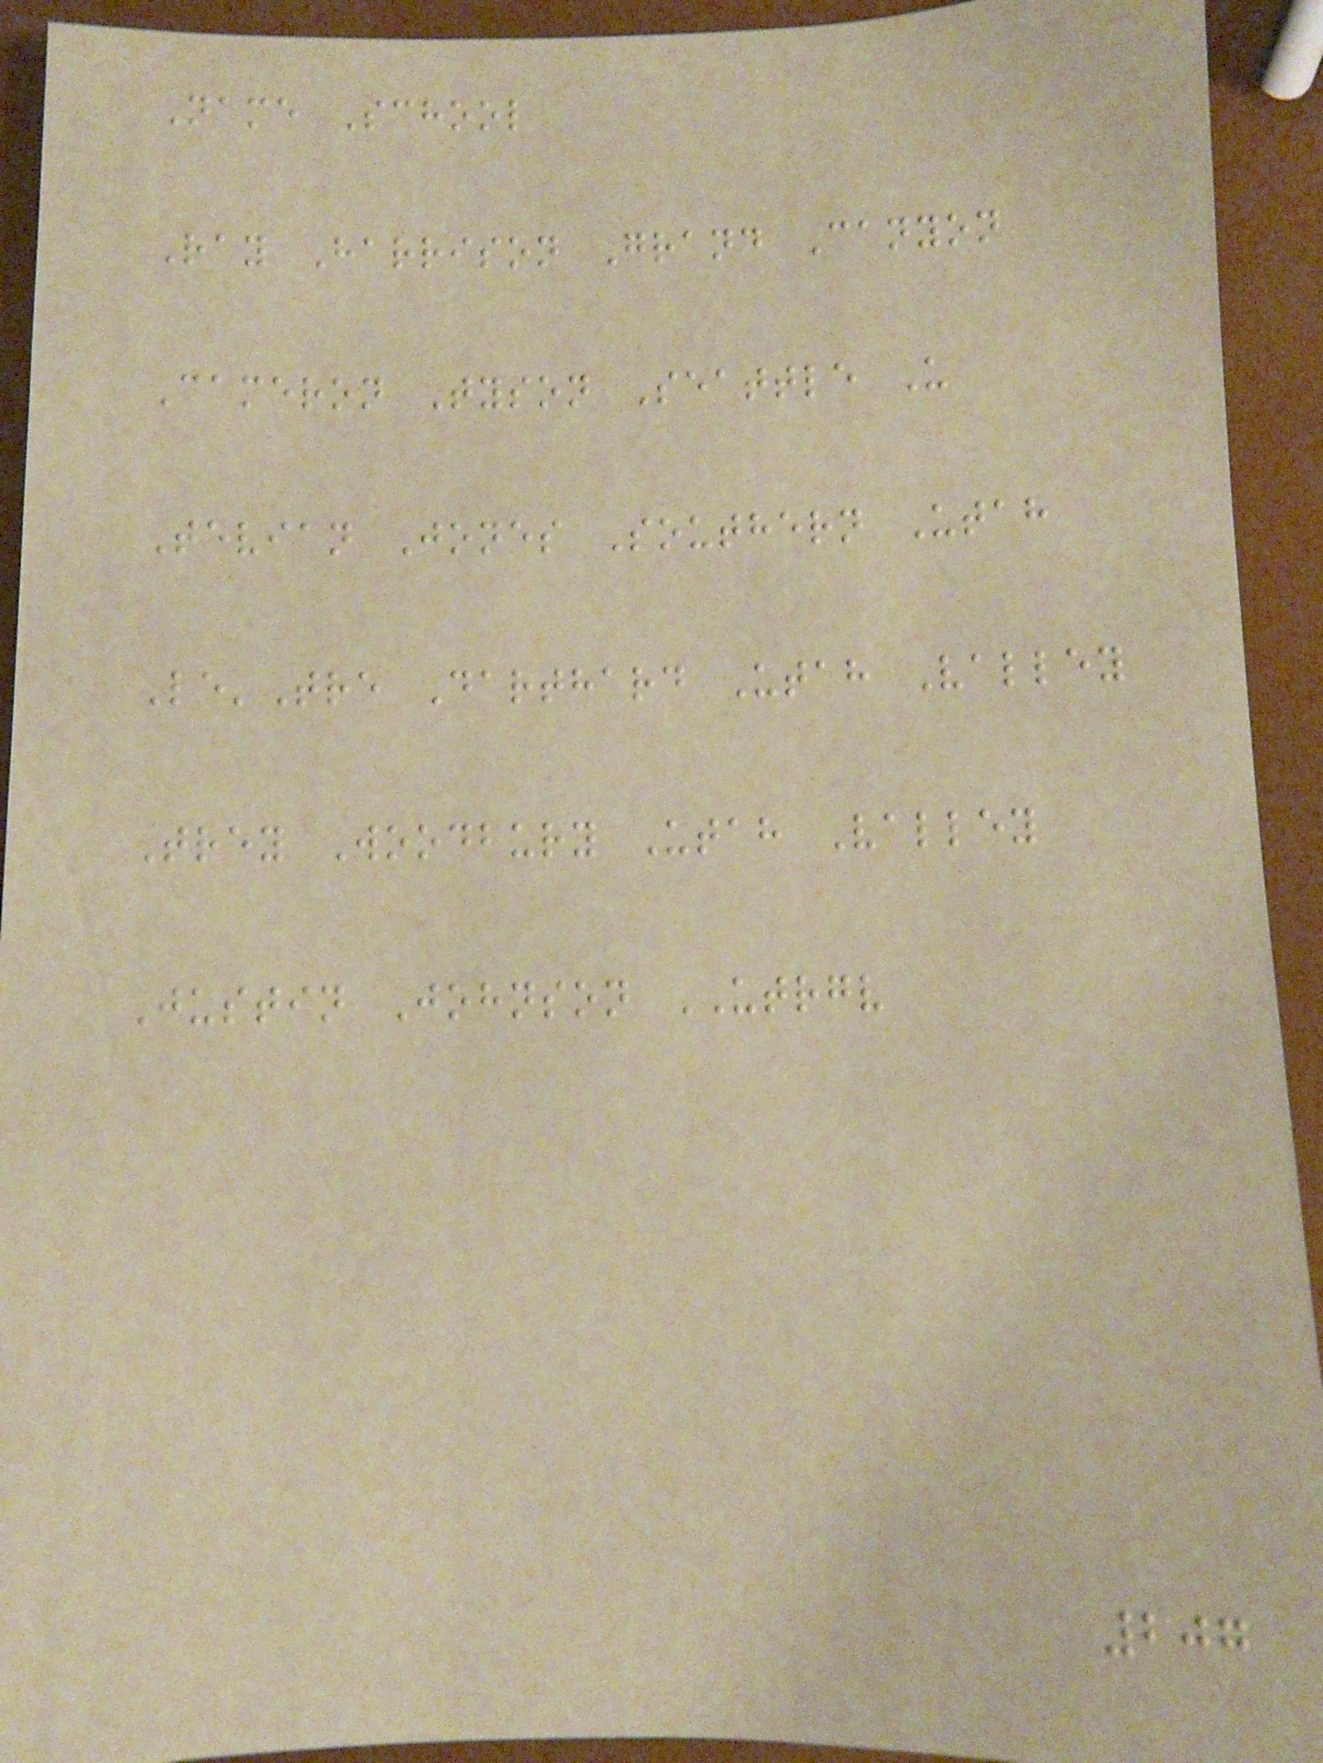Name School
Ray Harrison Grand Canyon
Cameron Tyson Seattle U
Tevian Jones Southern Utah
Le'Tre Darthard Utah Valley
Trey Woodbury Utah Valley
Justin Johnson UTRGV
207
